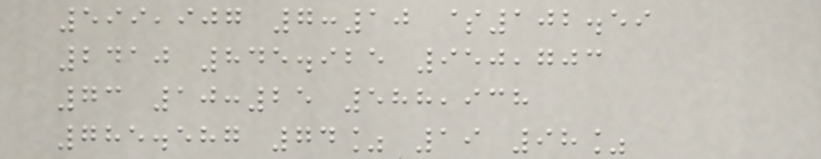599,907 7:10 $102.59
2410 845.925 950,703
73 10:25 588,938
785.587 74% 19 98%
